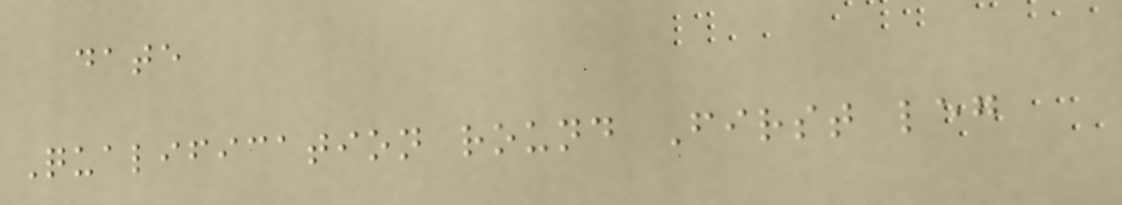date
Qualification round First leg
